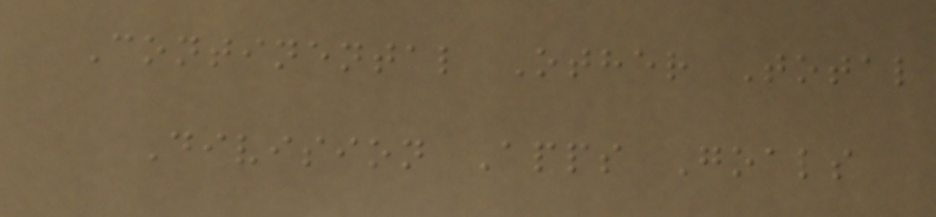Continental Other Total
Division Apps Goals
